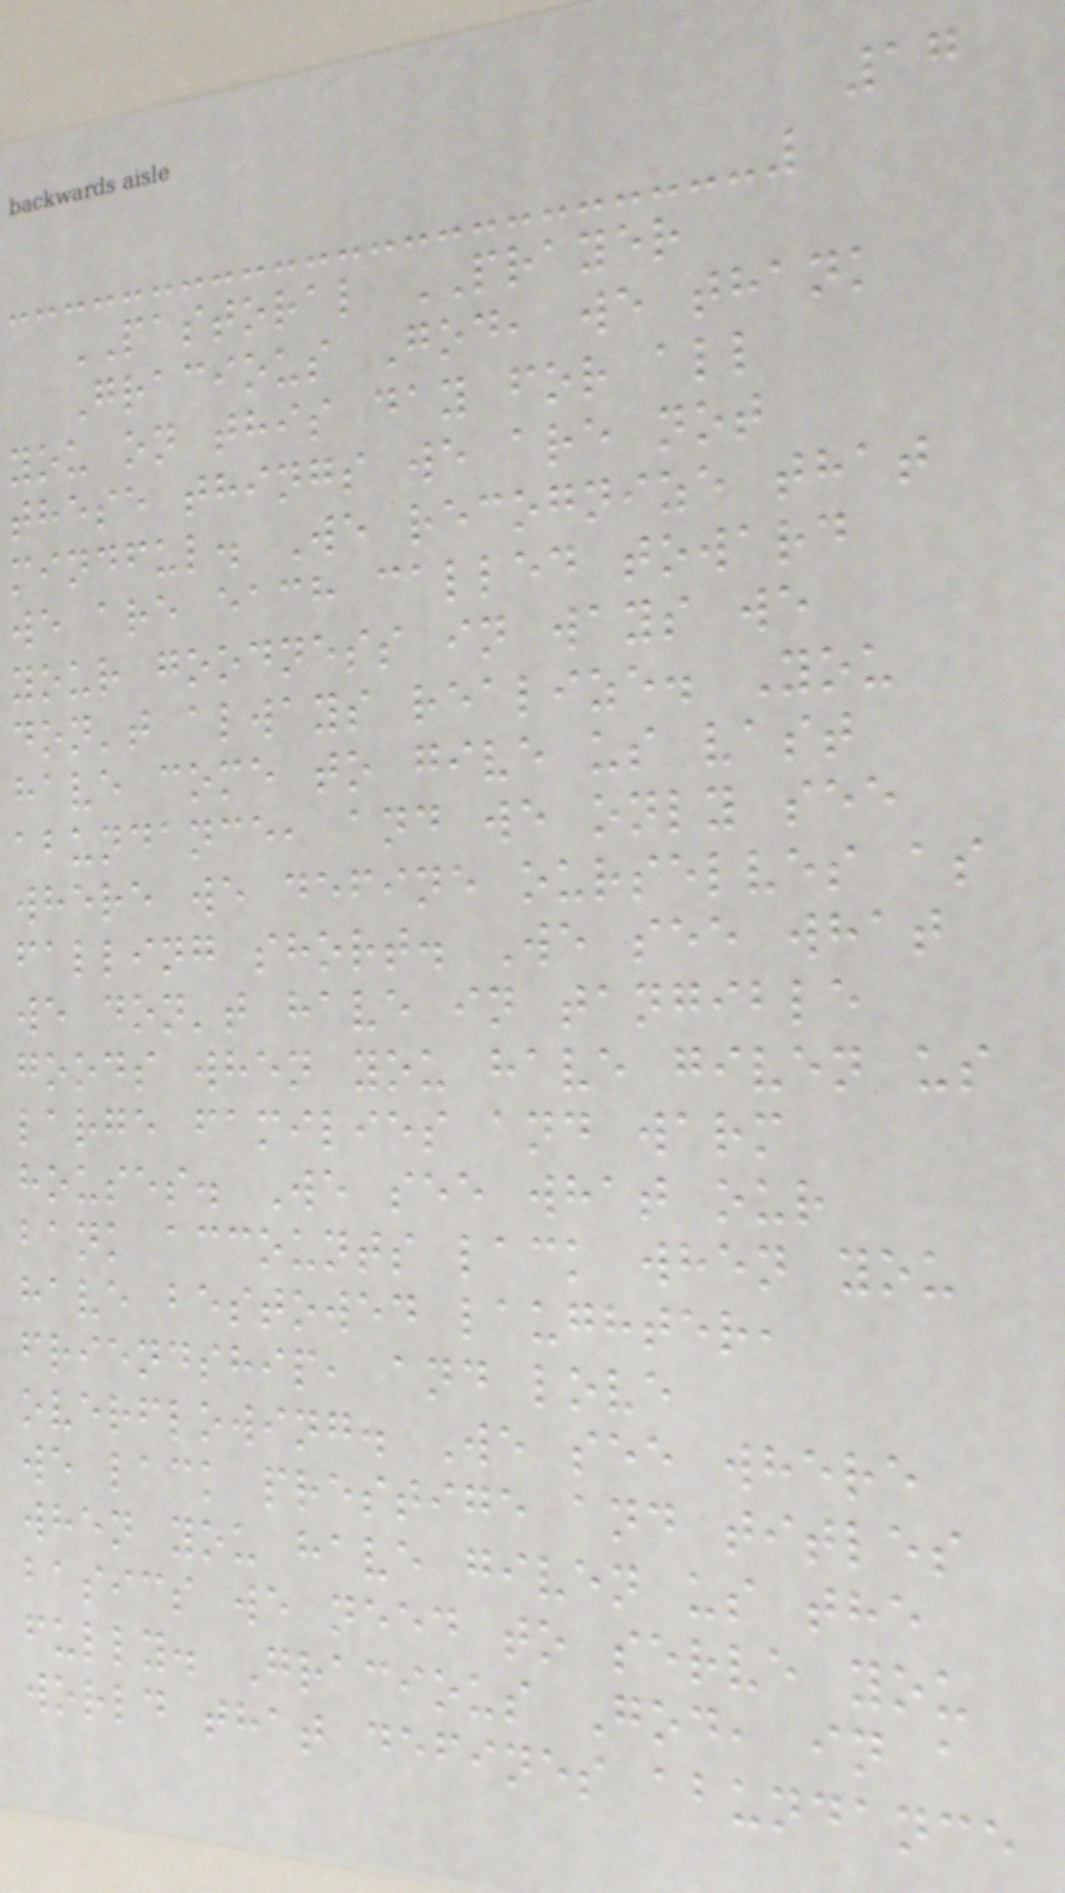17
PASTORAL PRAYER
Gracious God, we thank
you on this day for all
these things we are not
mindful. We recognize that
we are each called toward
your goodness in ways we
don't always realize. You
have come to give us vast
abundance, and we only see
where we define ourselves as
falling short. We see what
we don't have in tangible
goods when you have given us
large families and warm
houses. We see what our
bank accounts lack when you
have bestowed laughter,
friendship, and love
overflowing. We see where
we lack prestige and titles
when you have given us the
basics we need to serve you
fully. Gracious God, in a
world that defines abundance
